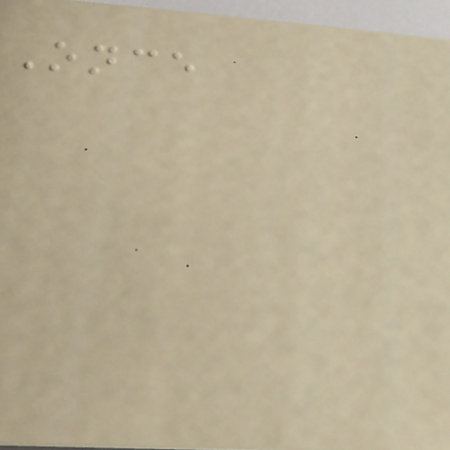Once
